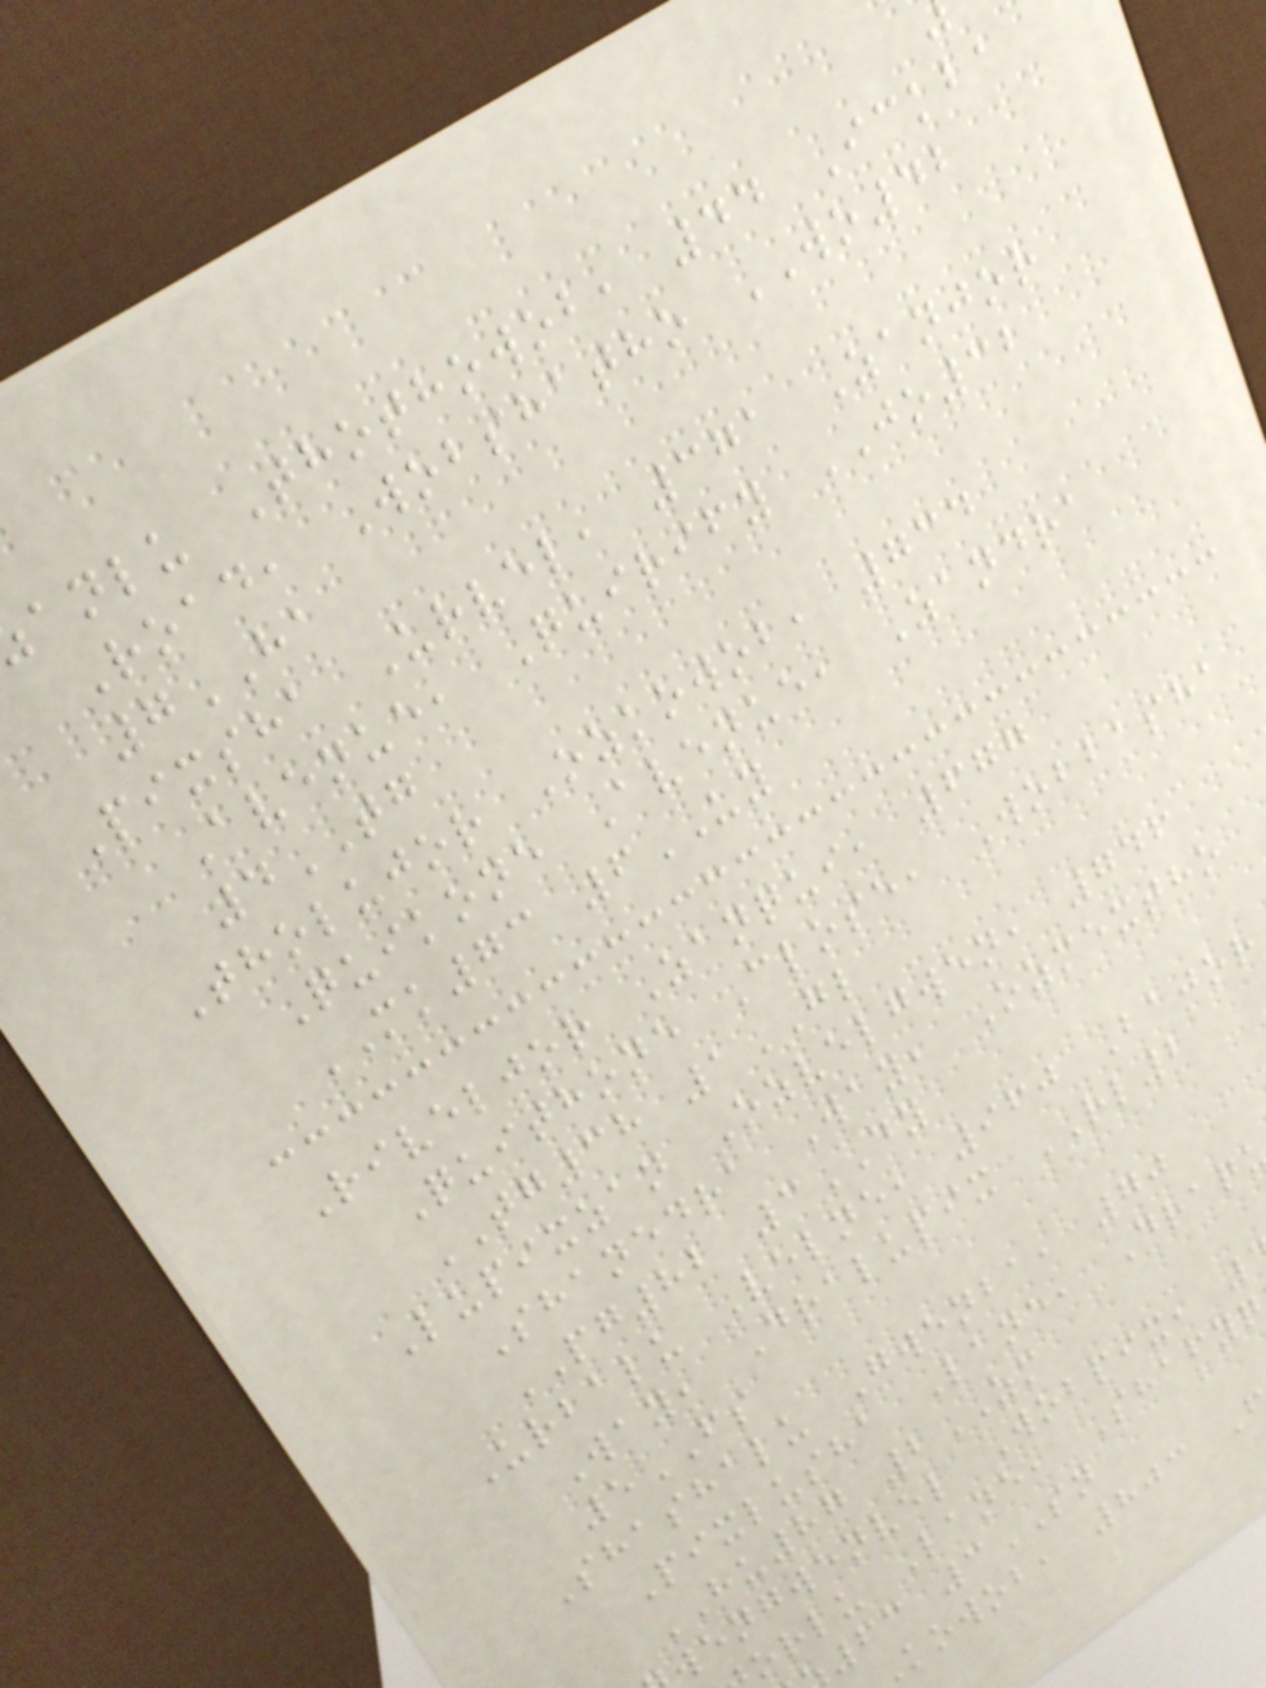anlu Thothowob, 44 Ickba
Road, Wobshatho WO42
7HA
Pixsha Urvel, 371 Zanjor
Avenue, Quirify JO32
4TG
Tholujor Ozkowob, 734
Quikone Avenue, Zandra
MK73 6UY
Riveljor Zanqui, 677
Quithone Close, Wobbasha
TG38 1GL
Lupixzan Ozvelgwen, 746
Shanedra Way, Ozmextho
PG82 3DY
Urbalu Velne, 960 Bajor
Way, Dralupix RL2
5FS
Shashalu Gwenba, 70
Pixlusha Lane, Draq
HU87 2ZM
wengwenvel Wobpix,
orlu Lane, Shafyq
63 3SN
kowob, 803
